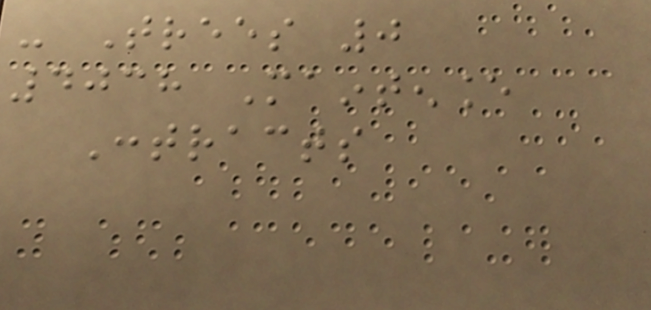- Trees 0
4038 Maintenance
Contracts
